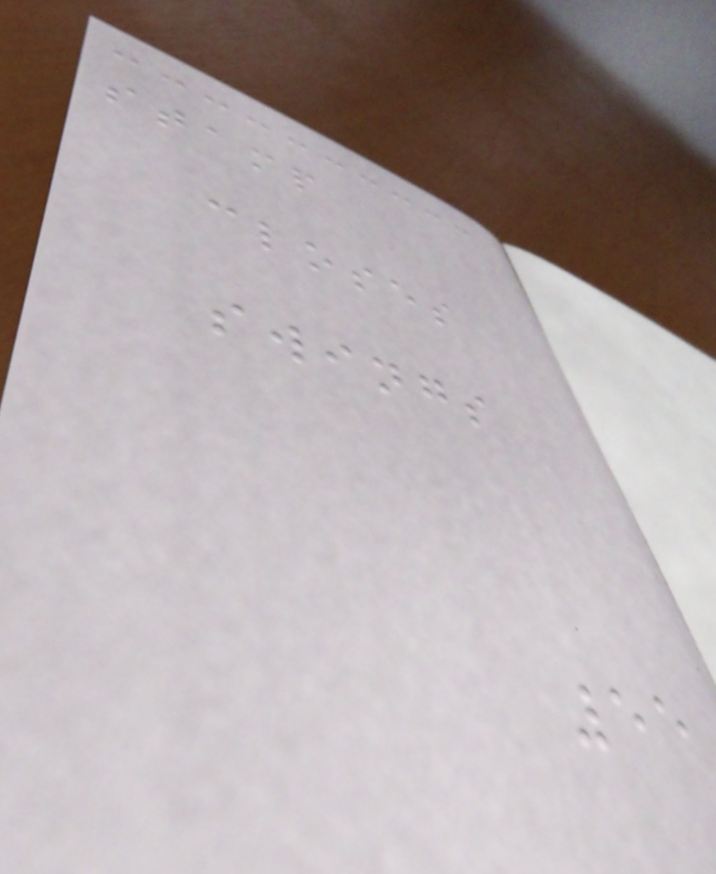stamp
closes
swings
55
